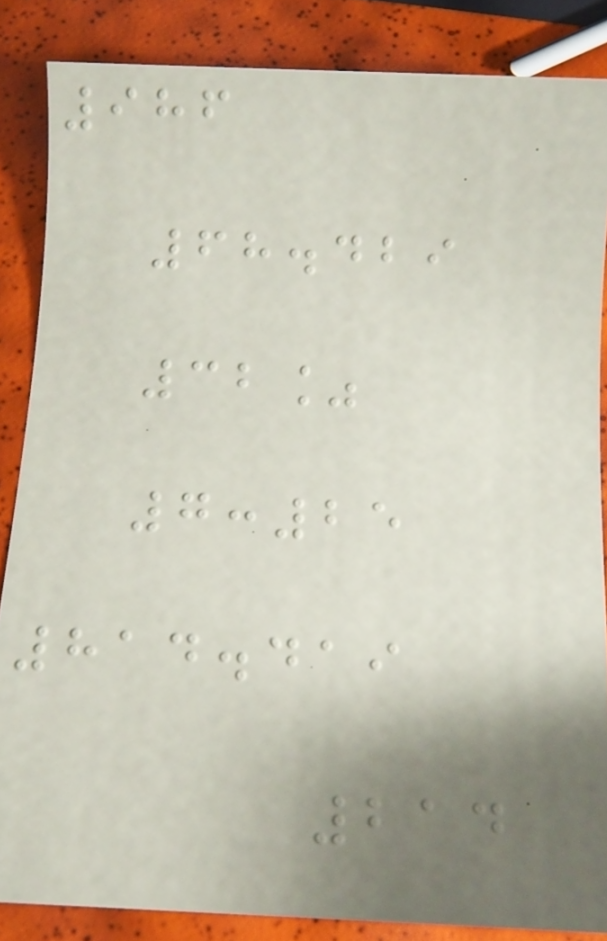986
68.429
32%
7:25
814.419
214
